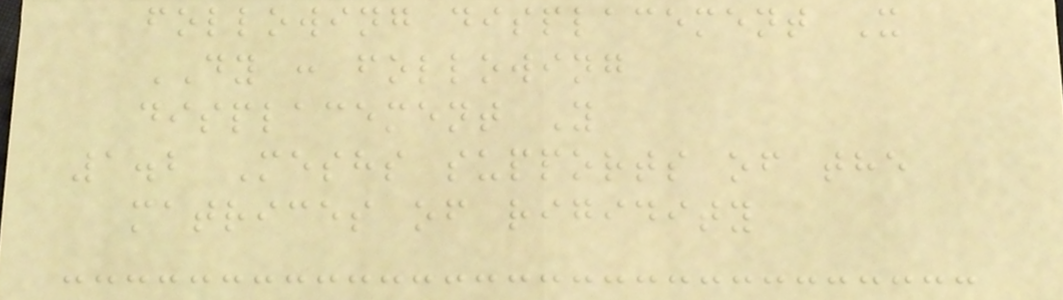following displacement X
DY : following
displacement Y
1.2 Meshs supports of the
matrices of rigidity
